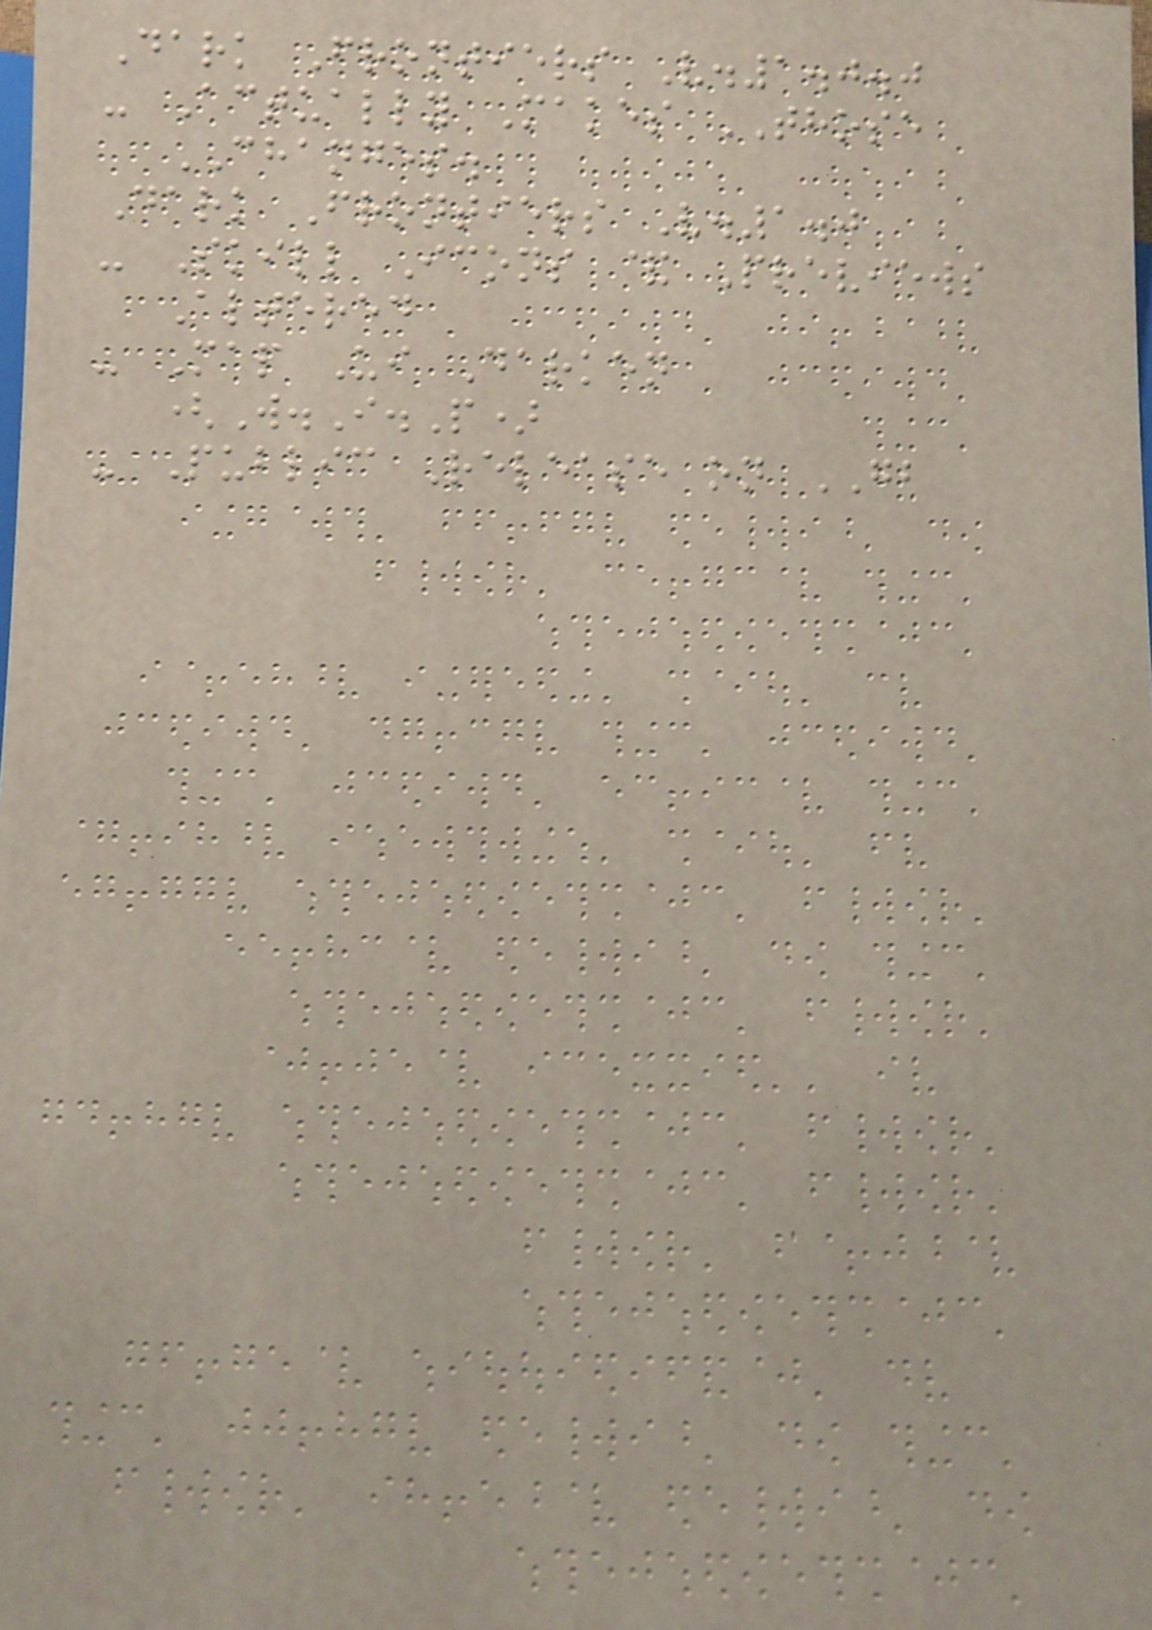Dark Frontiers V.1.0.0
- Actually Makes THOSE
CHANGES.
Dark Frontiers V.1.0
- Skill Icons & Previews
Altered
- Map Ui Darken
(W.I.P)
- Public Release on GB
